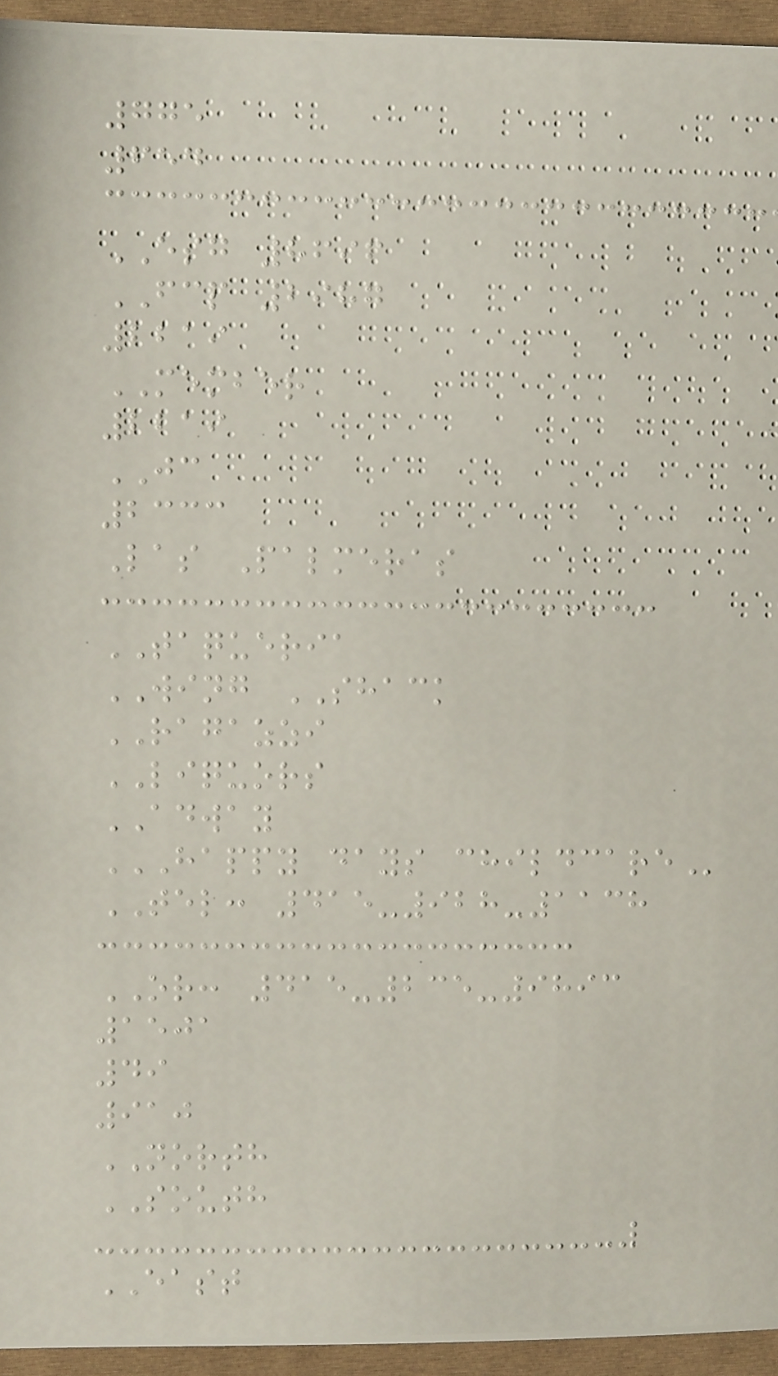775
654
ESG 8696
FCP 2987
2219
MEMBER
2219
JC
2333
Las Palmeras
TAQUERIA
WING SHACK
RAGAZZI
LIQUORS
ADWAY
HAPPY DAYS CHILDCARE
TEL: 415-928-1138
OR: 415-235-9893
1501
49
910
NORTH
SOUTH
EAST
